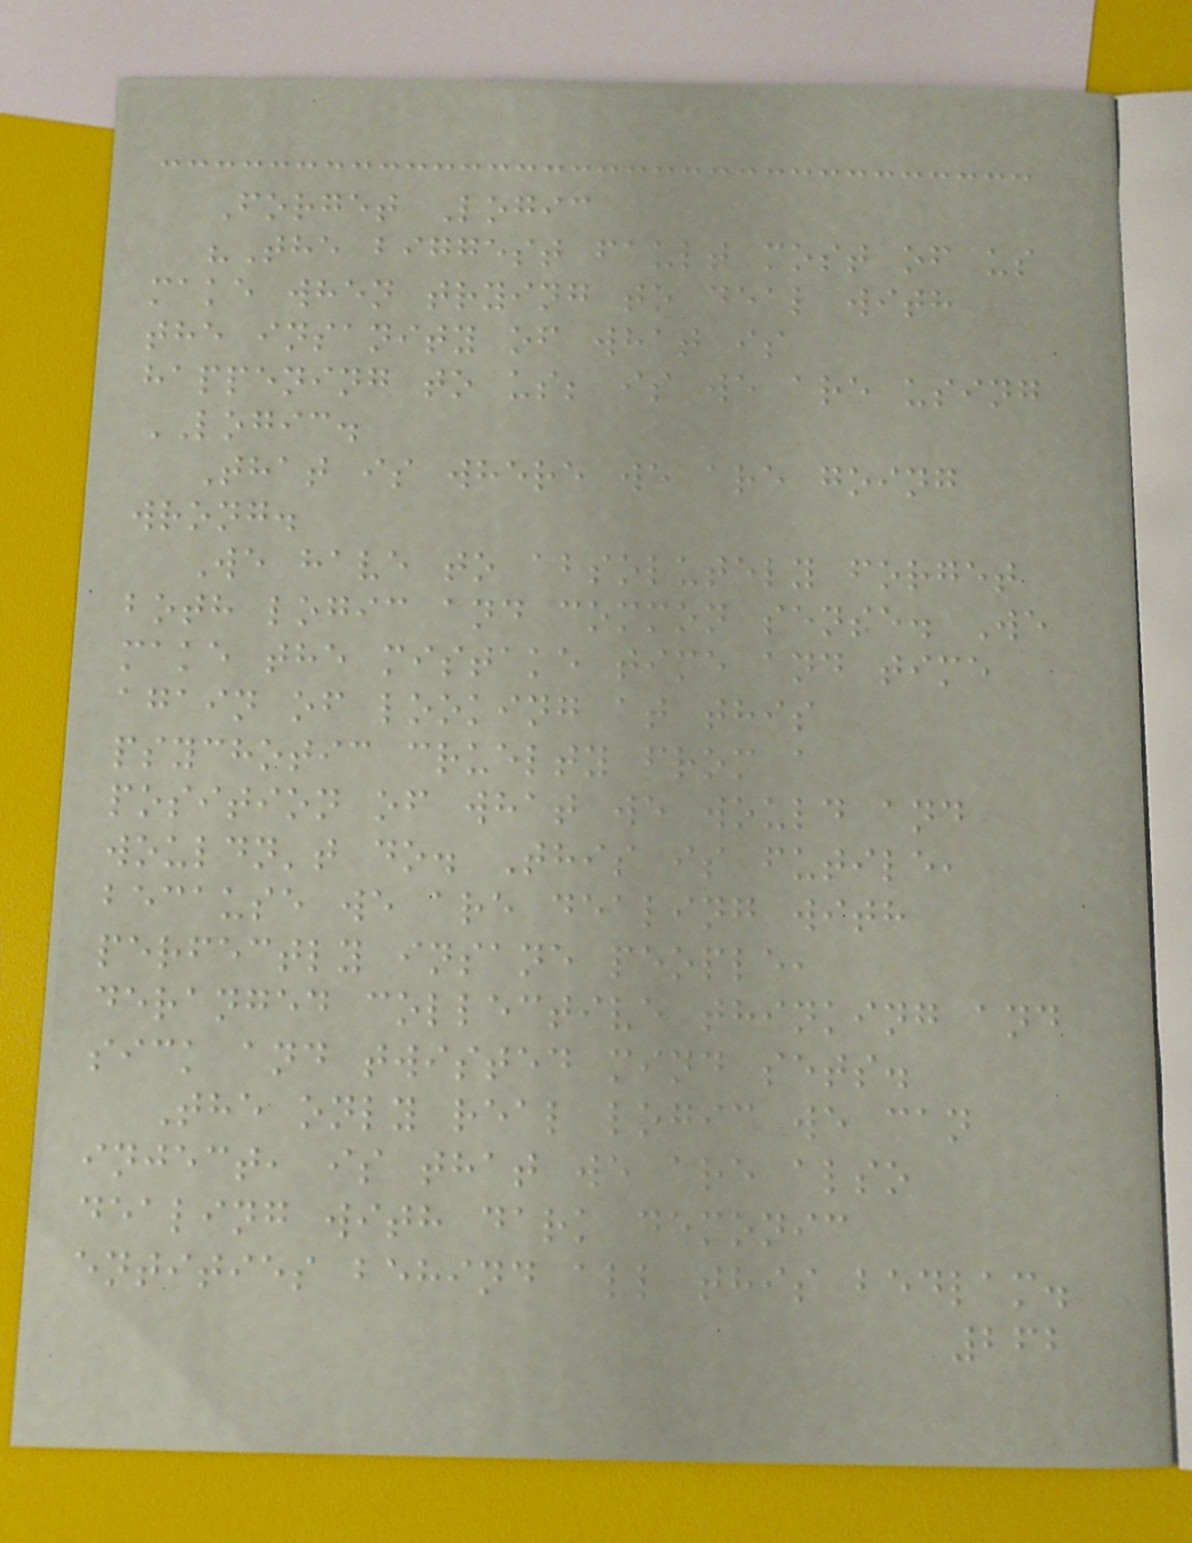Forget Logic
"The biggest fault most of us
make when trying to deal with
the insanity of what is
happening to us; is we are using
LOGIC.
That is where we are going
wrong.
We have to absolutely forget
both logic and common sense. We
make the mistake time and time
again of looking at this
psychotic cruelty from a
position of what we would and
wouldn't do. This is futile,
because we are dealing with
perfectly insane people,
deranged collective thinking and
sick and twisted mind sets.
The only real logic we can
inject, is that we are also
dealing with dark demonic
entities behind all this bedlam.
262
